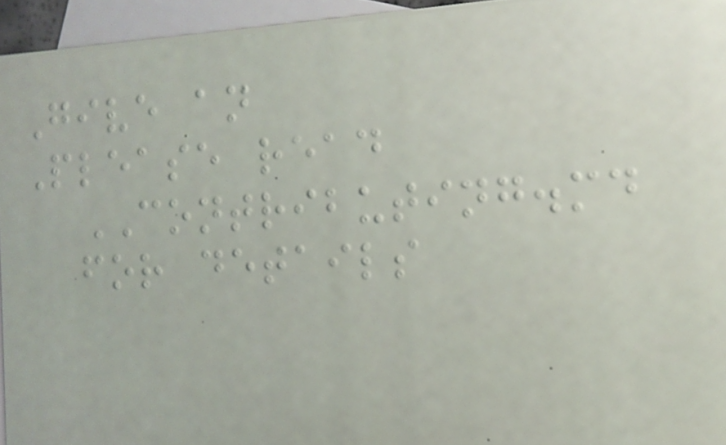Give an
Please read
CONTRIBUTING.md
for details
